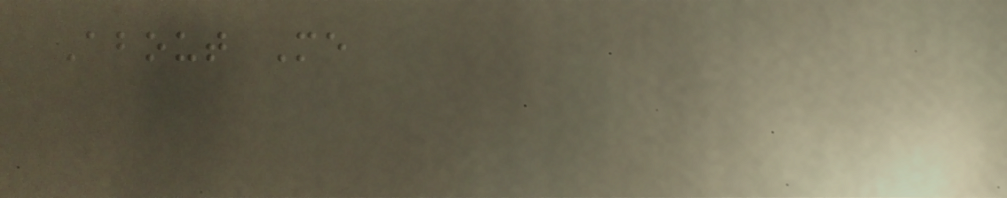About Me
